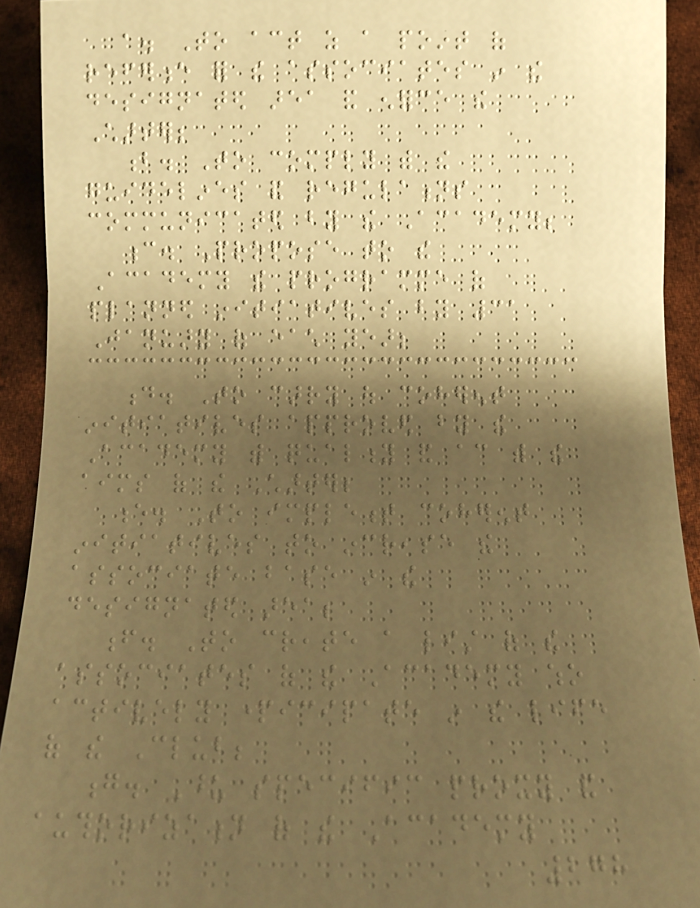a. To act as a point of
reference for the associates in the
designated area and enforce the
Charter;
b. To comply with the
guidelines and regulations
communicated by the Academy;
c. Propose to the
Academy the programme of
planned initiatives by 31
January of each year;
d. To carry out coherent
initiatives approved by the
Academy with quality and according with the
aims of the Charter;
e. To implement coherent
initiatives to increase the
associate base in the
designated area;
f. To create a list of the
associates of the Academy who
actively participate in the life
of the Club;
g. Upon specific proxy and
authorization of the Academy
278
